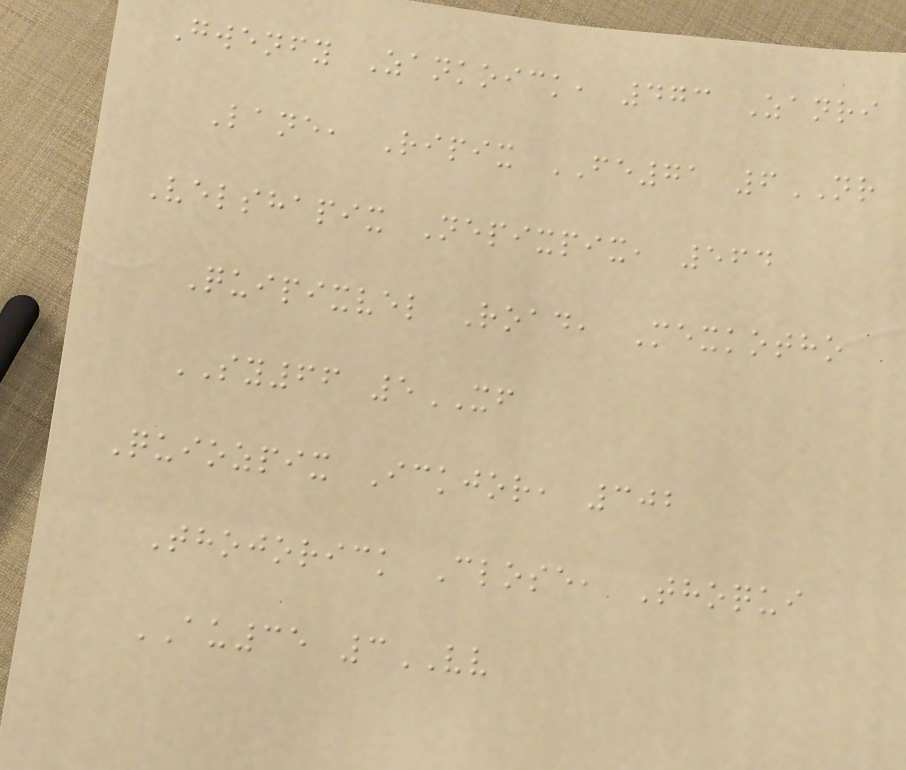Gwenfy Zankoick, 473 Zanri
Lane, Ripix FE71 6NR
Velshapix Nepixpix, 564
Quipixvel Road, Mexkotho
SY66 5XF
Quiozpix Ickjor, 302
Thojorick Close, Thoqui
AU35 3VV
